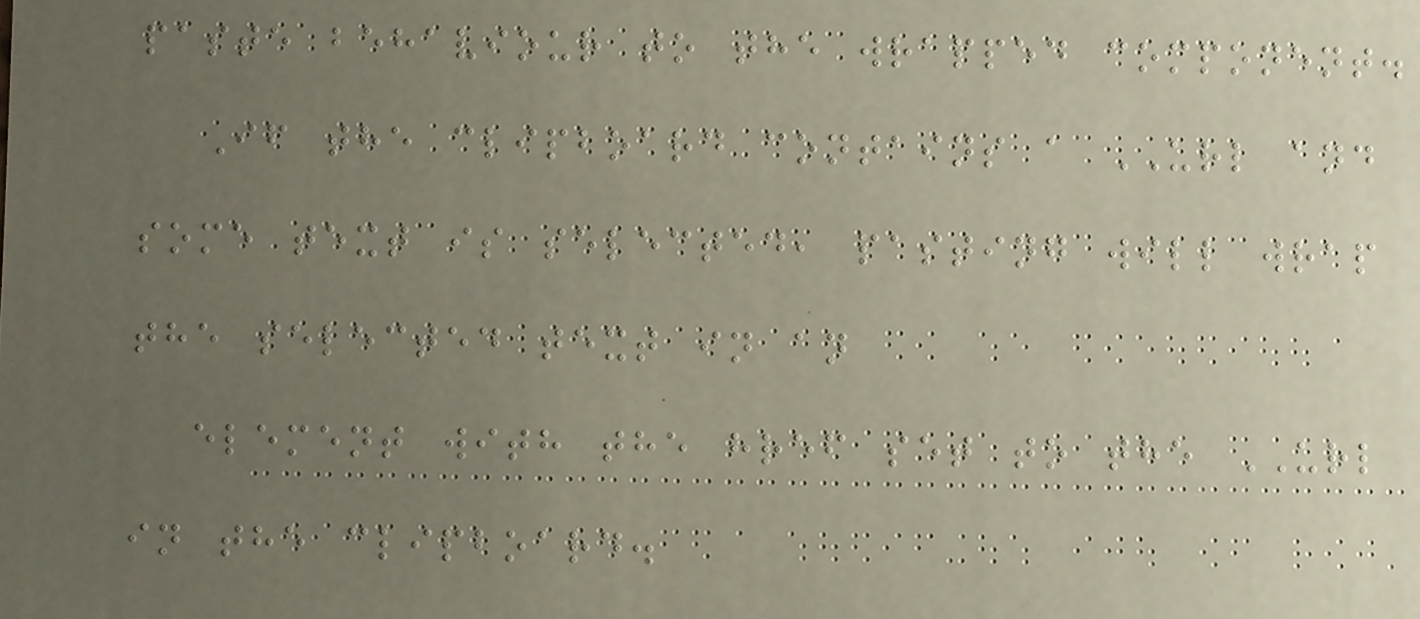paste behaviour to the wrapped component.
If the clipboard contains a URL and
some text is selected, pasting will wrap
the selected text in an
element with the href set to the URL
in the clipboard.
